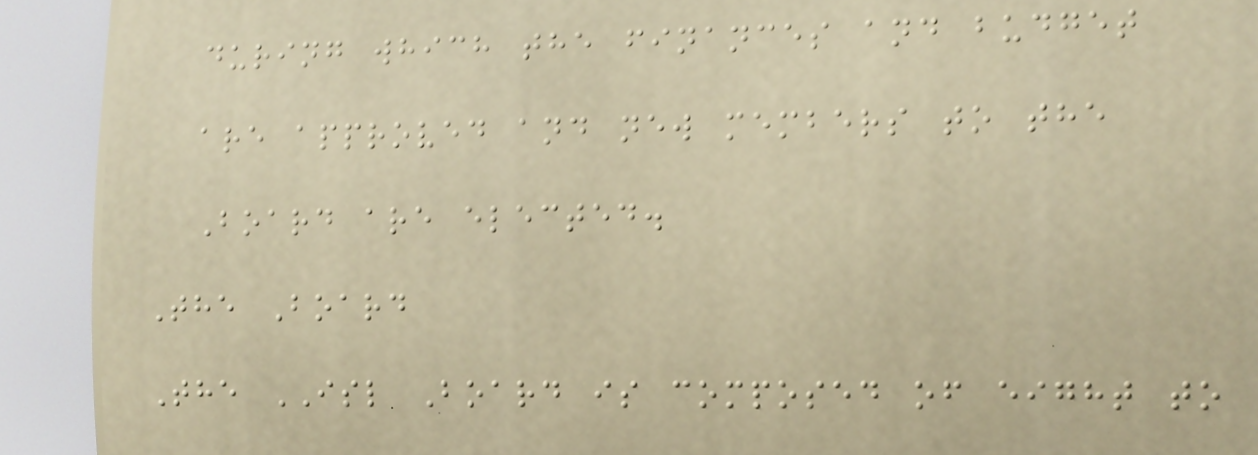during which the finances and budget
are approved and new members to the
Board are elected.
The Board
The ISL Board is composed of eight to
